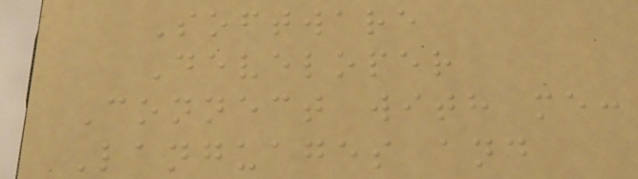Software
Developer
Connect with me:
Languages and
